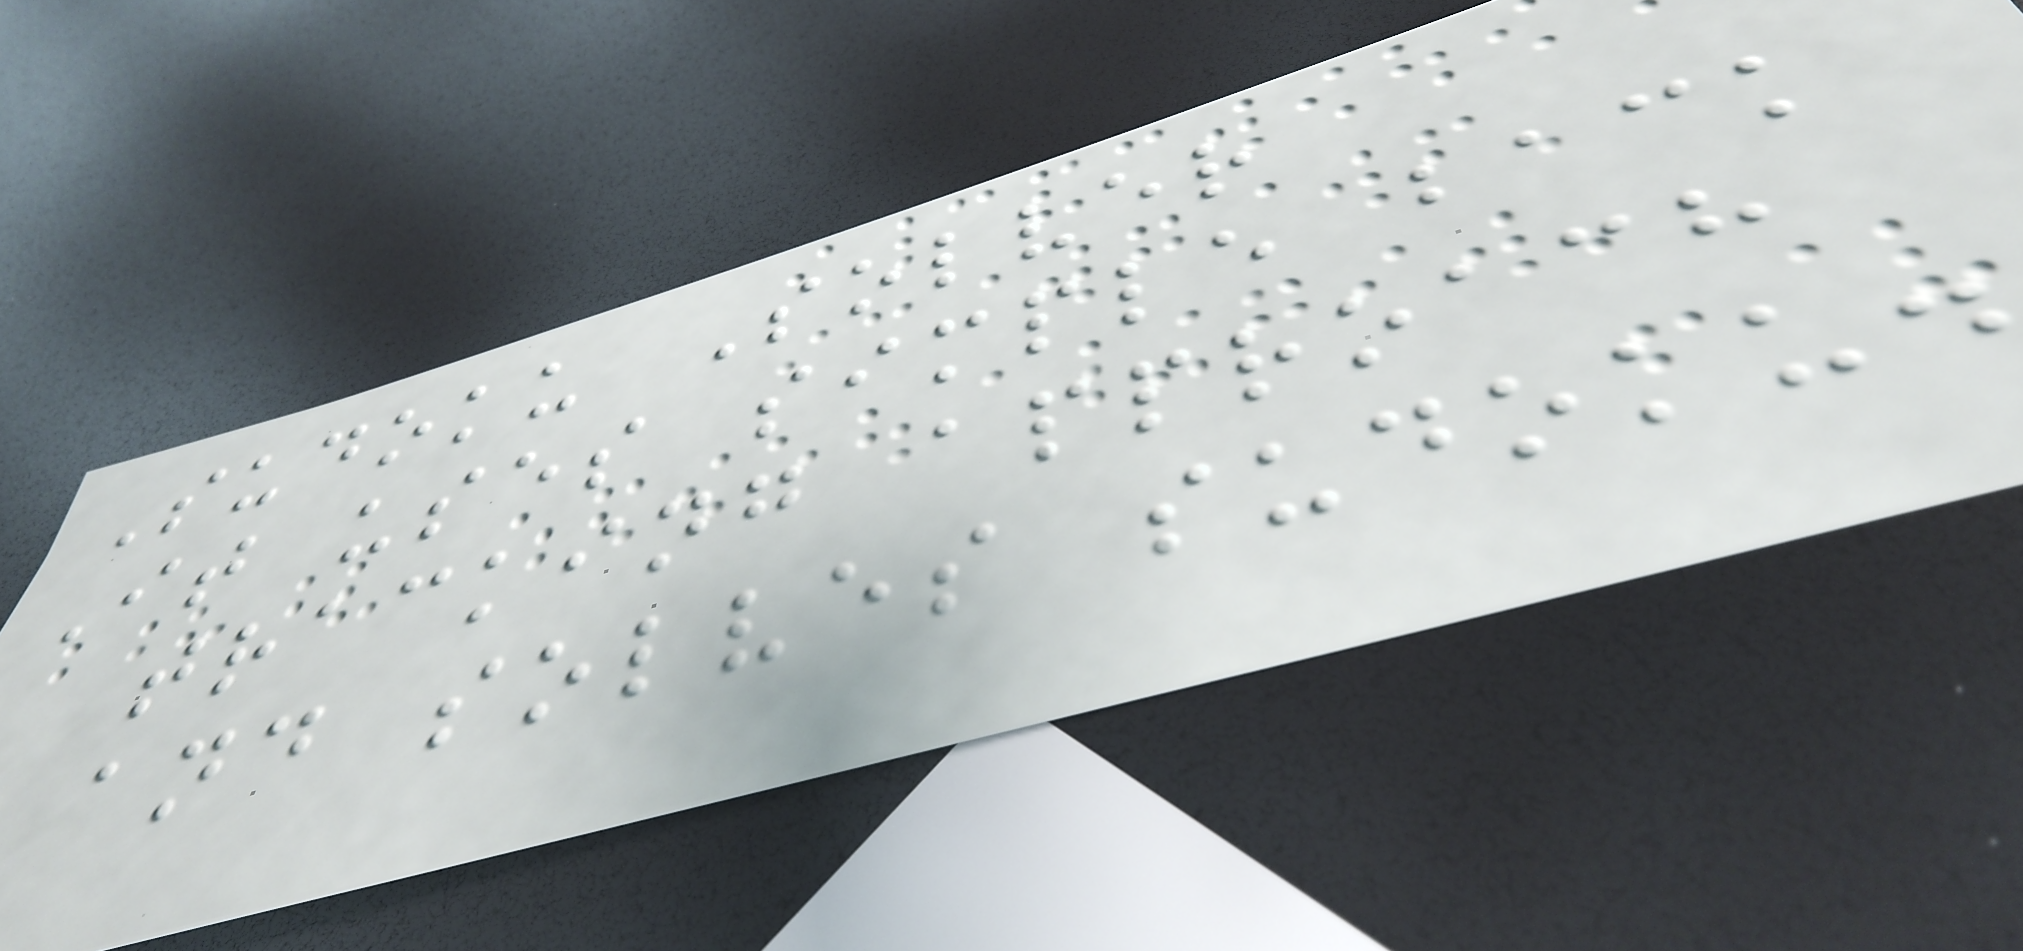Sudoku Solver
It uses simple back
tracking approach
and solves sudoku.
